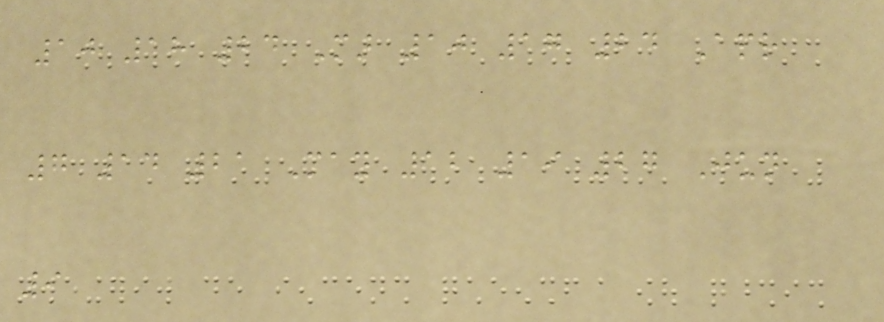10 18 24 Mar 10 17 24 Apr
7 14 21 May 12 19 27 Jun
9
